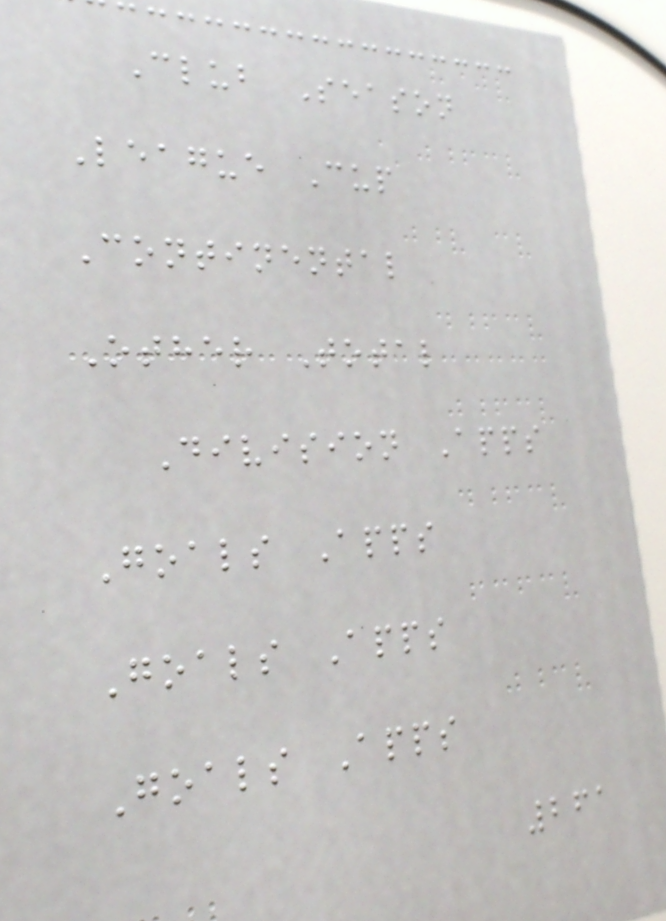Club Season
League Cup
Continental
Other Total
Division Apps
Goals Apps
Goals Apps
Goals Apps
261
